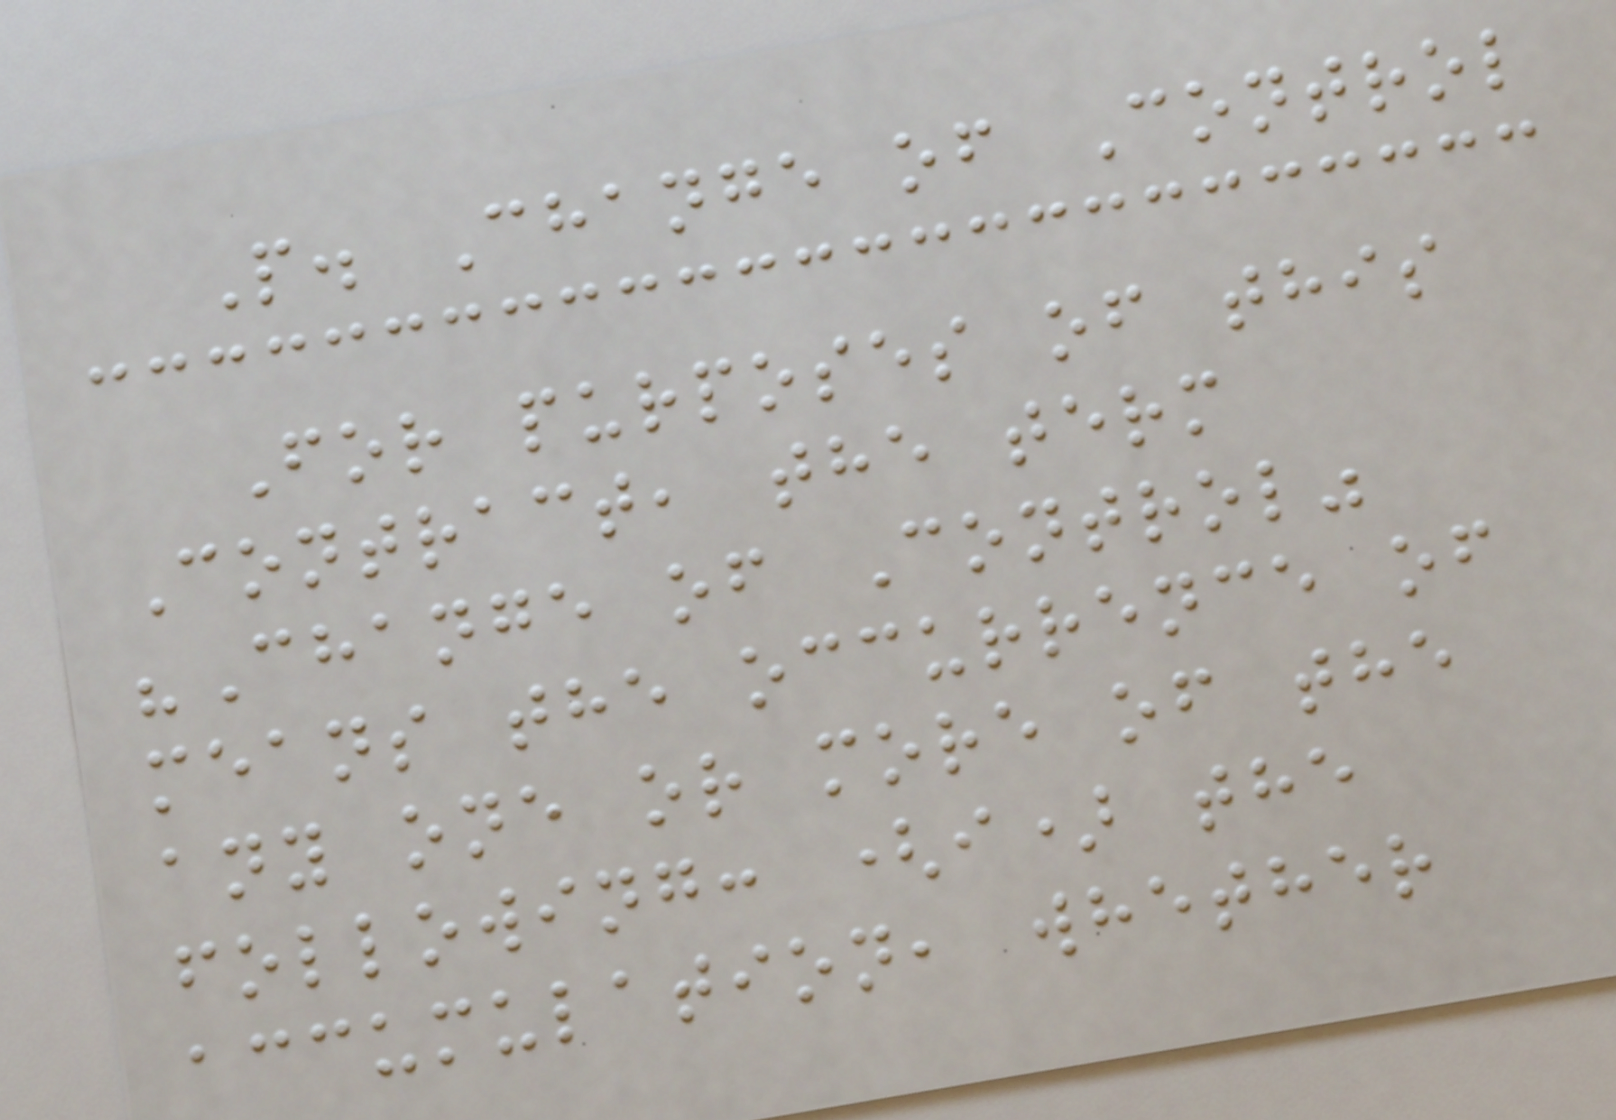P. Change of Control
For purposes of this
Contract, the term
"Change of Control"
means the occurrence of
any one or more of the
following: (i) the
accumulation, whether
